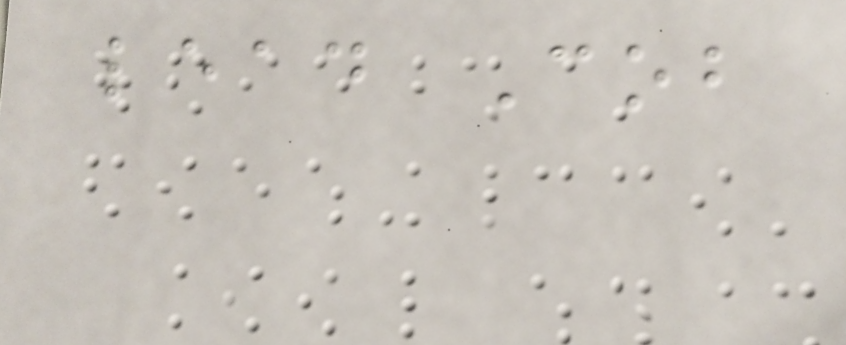lead Cob
